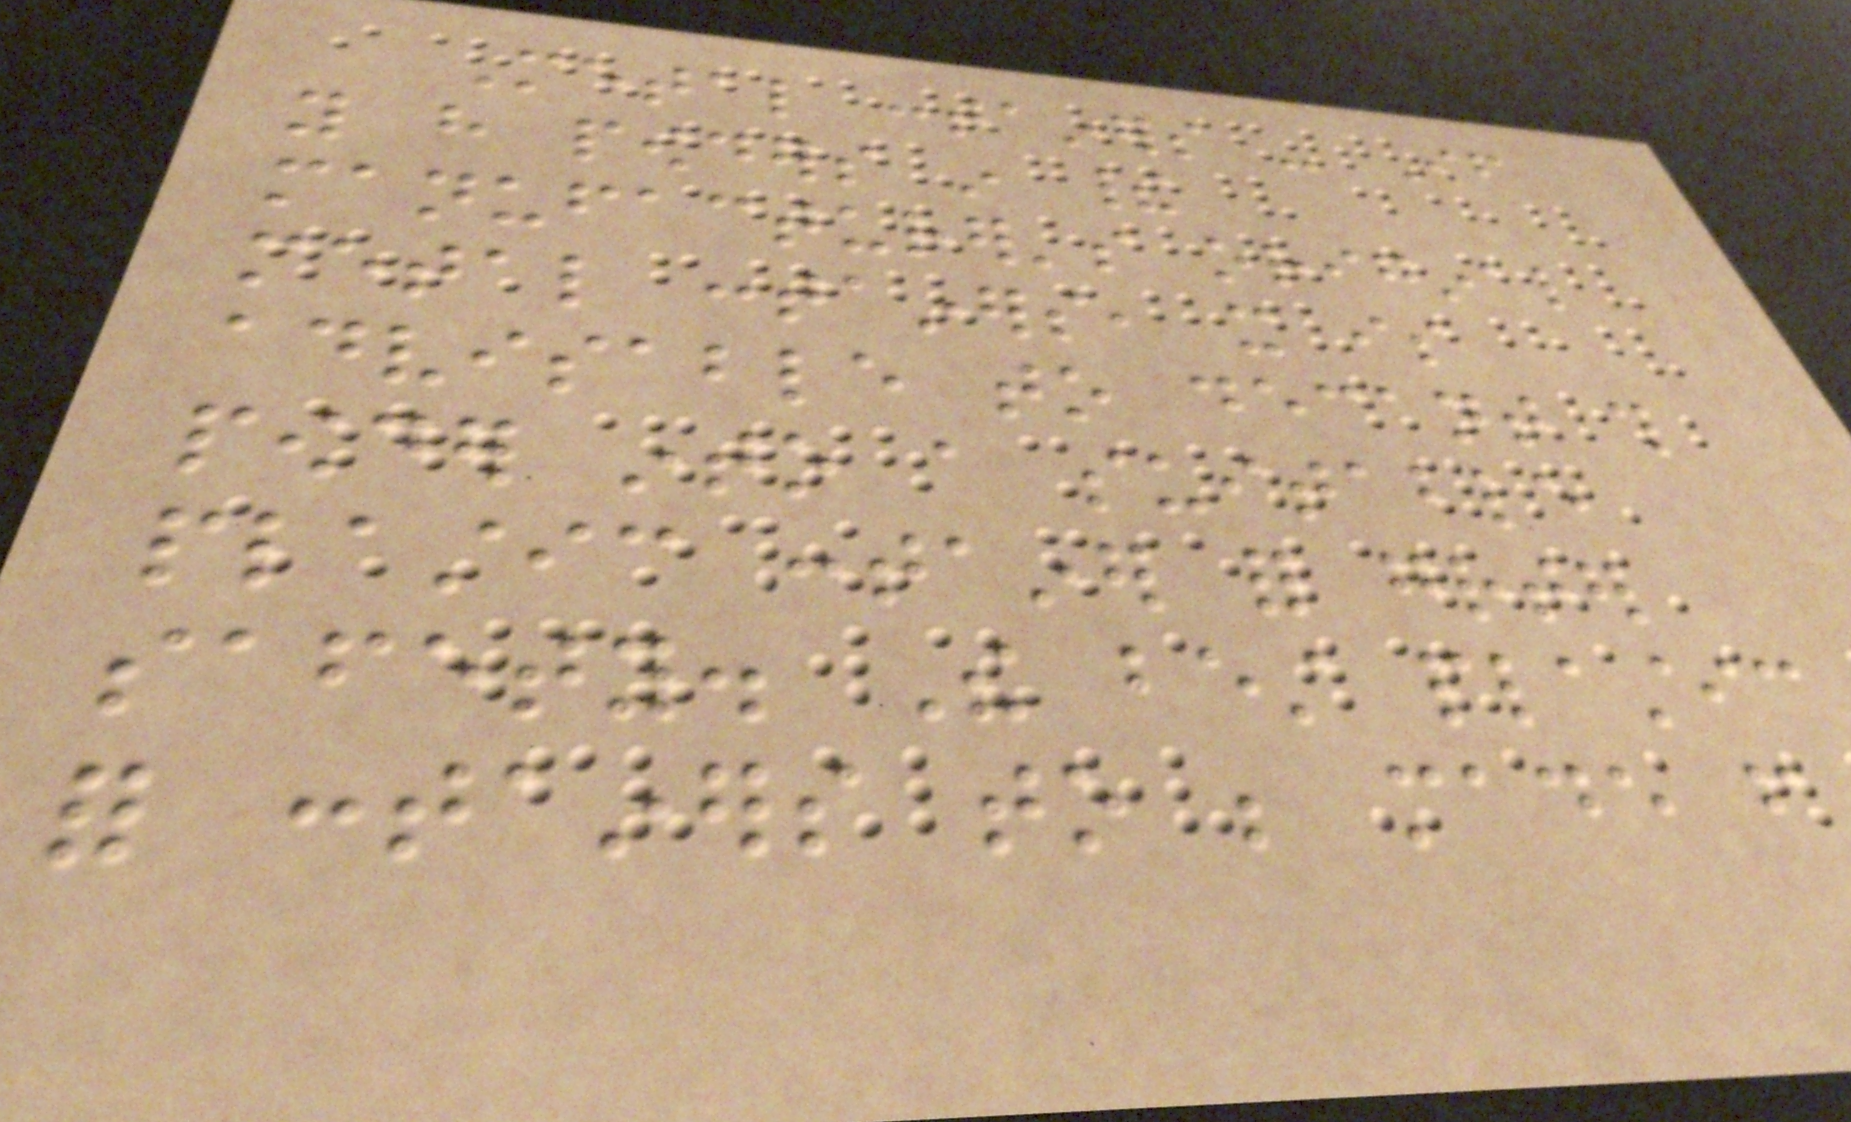Metal containers - If
you have powders in their
manufacturer's original
metal containers, it is
advisable to decant this
powder into a suitable
plastic container for greater
safety. The best plastic
for containers to be made from
